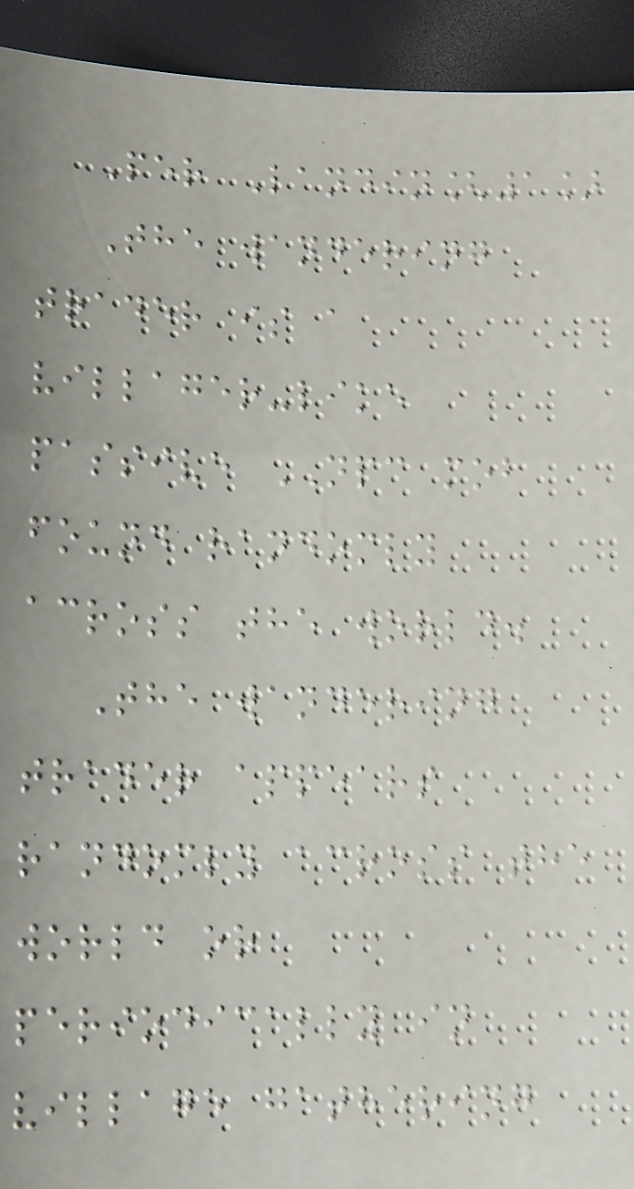Per Landin[1]
The wandering
trader is a
villager-like
passive NPC mob
found randomly
across the world.
The wandering
trader appears
randomly across the
world or
periodically in
village gathering
